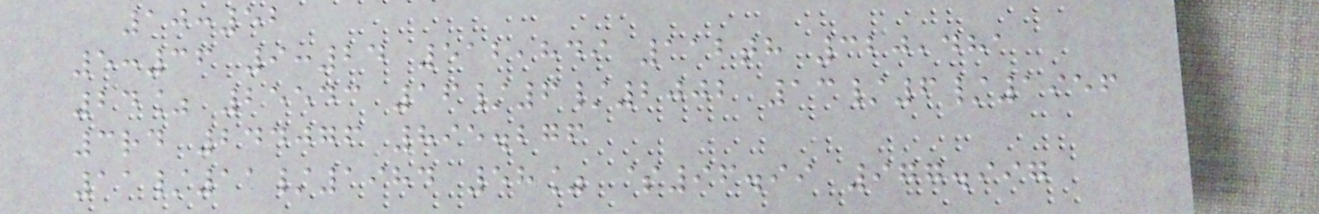10:52
5:36 9:24 512,849 112th 320,481
24% 25543 16/6/2002 13/6/1956
3rd 244076 895.276
11/11/1984 58% $96.99 977.997
